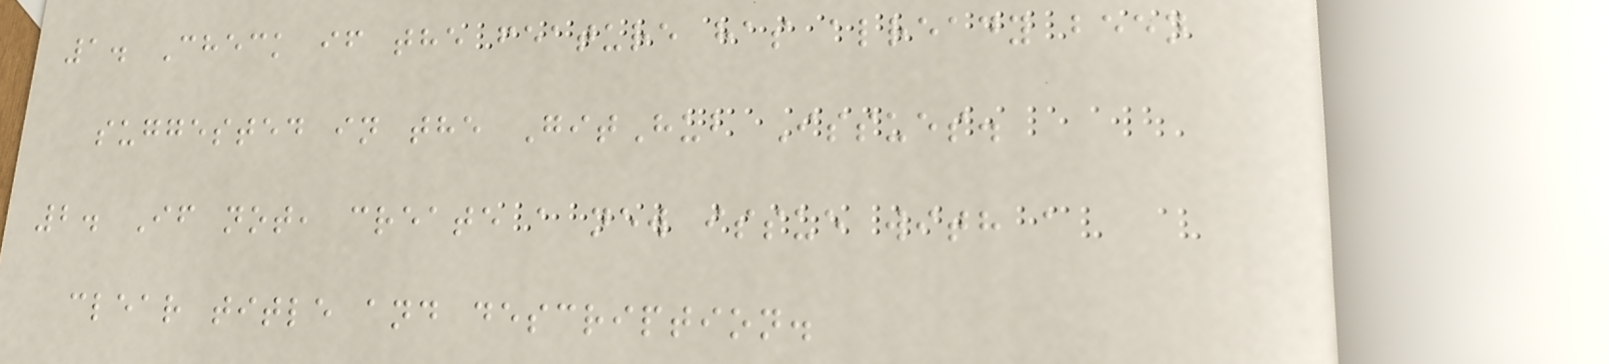1. Check if the feature has already been
suggested in the GitHub Issues.
2. If not, create a new issue with a
clear title and description.
